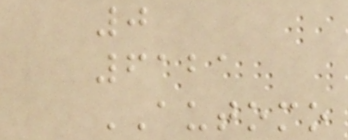0
6121
AUTOMO
